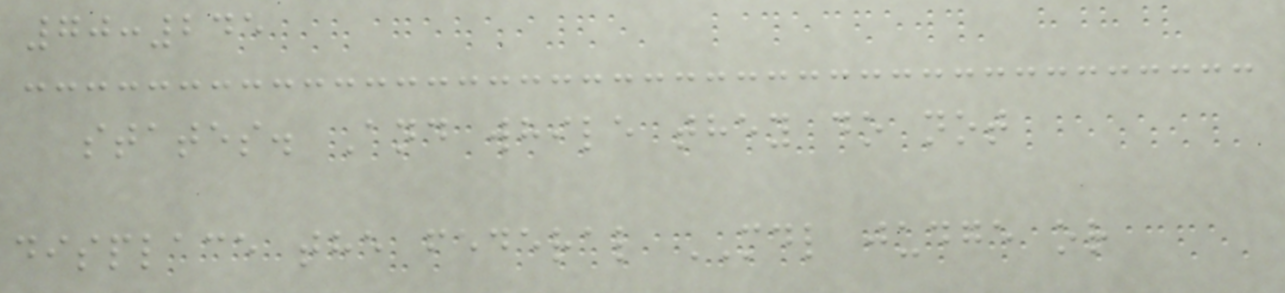70:245
states. And while they do not
displace the federal MDL judge or
